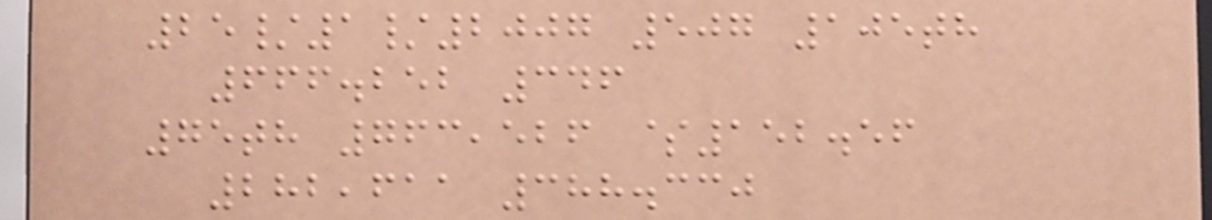25/1/2007 507 105th
666.252 346
75th 763,526 $152.56
282,611 388.330
